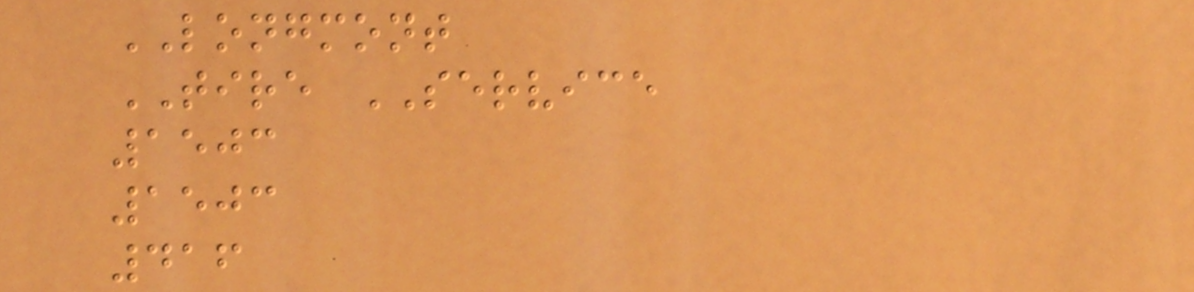LONGMONT
TIRE SERVICE
1503
1503
416
